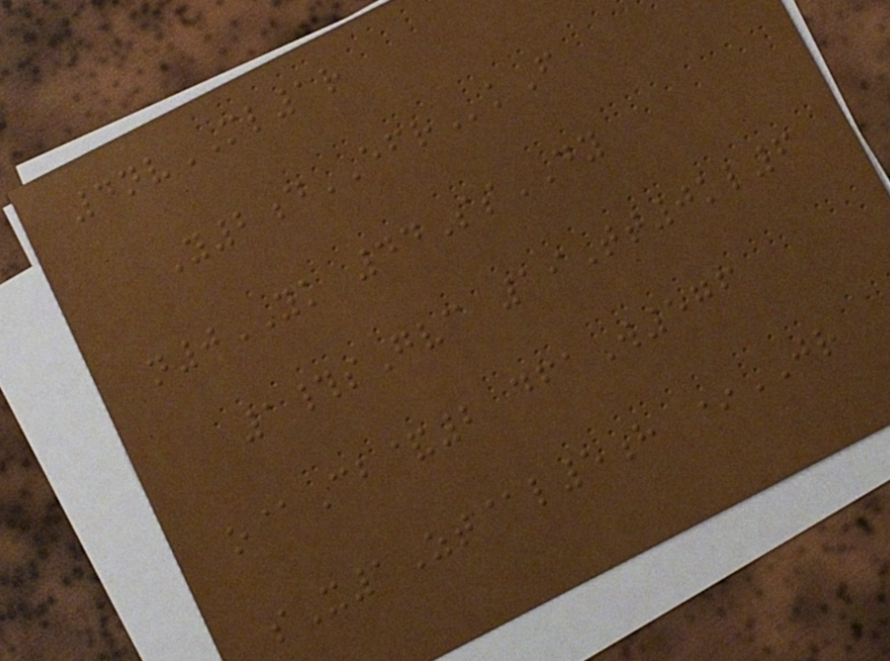4nvML1r
Y2dEFRkF
n0YK 44SsDY
1#sGvc 19Tt0kl6
o@Cb&2 dfaW576
sX1Zt@l5h *JR
